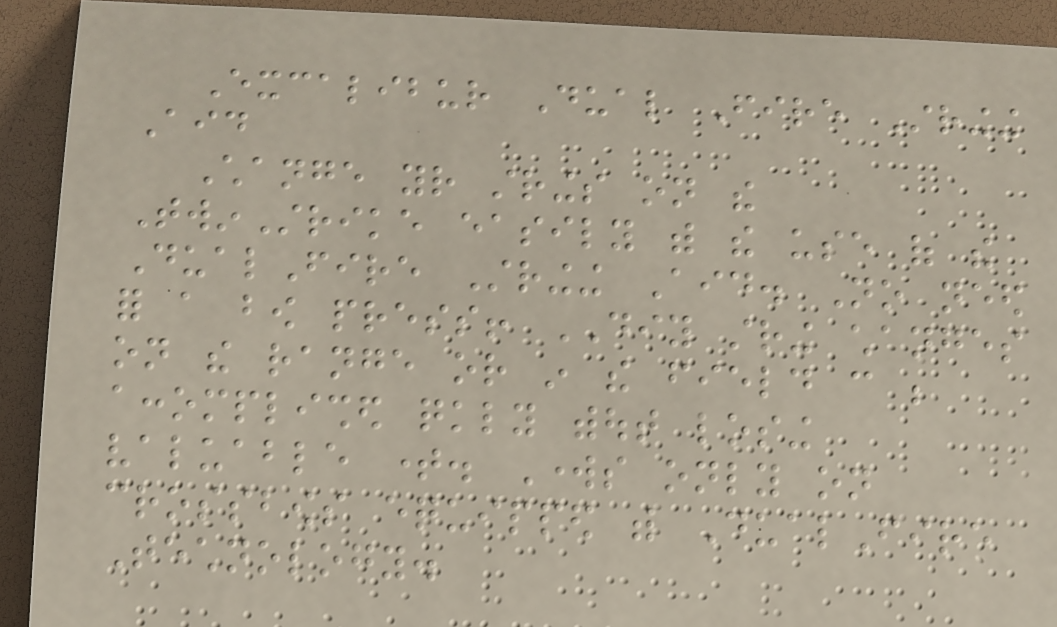Excalibur Dual Fire Stringing
Aid
Change your strings on the
TwinStrike easily with the use of the
DualFire Stringing Aid. No need
for a bow press! DIY string changes
on the range or in the field can be
accomplished quickly without losing
valuable time. Works only on
crossbows equipped with DualFire
Technology.
